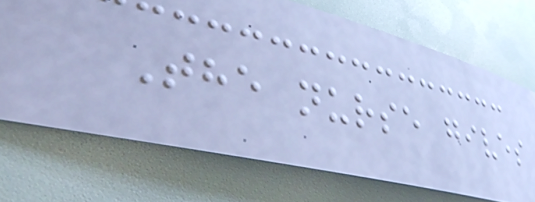The nurse gives
